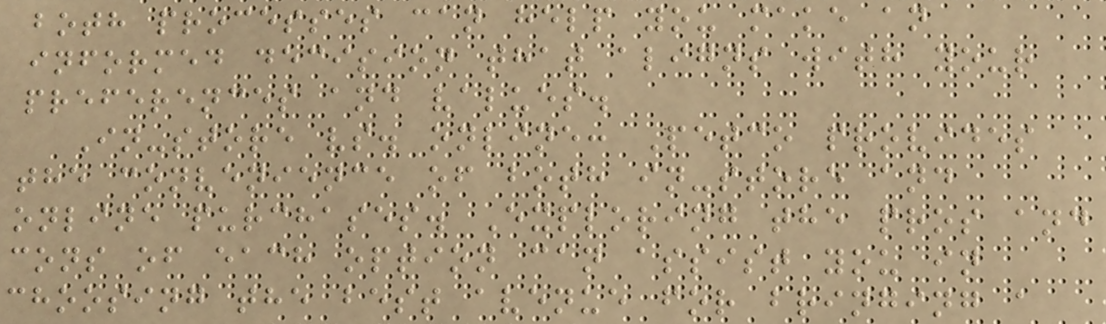both processes can help you make an
informed decision that aligns with your
preferences and values.
In-store vs. online: Petco provides
the convenience of both in-store and
online purchases. Exploring the pros and
cons of each option can assist you in
choosing the best avenue for bringing a
